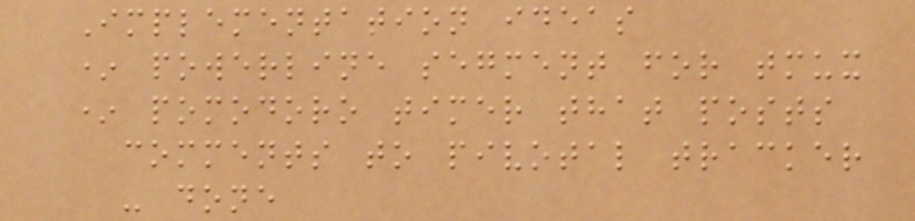Implementation ideas
* powerline segment for tmux
* pomodoro timer that posts
comments to pivotal tracker
- done
